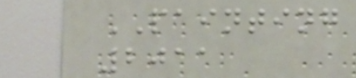PAINTING
2011
